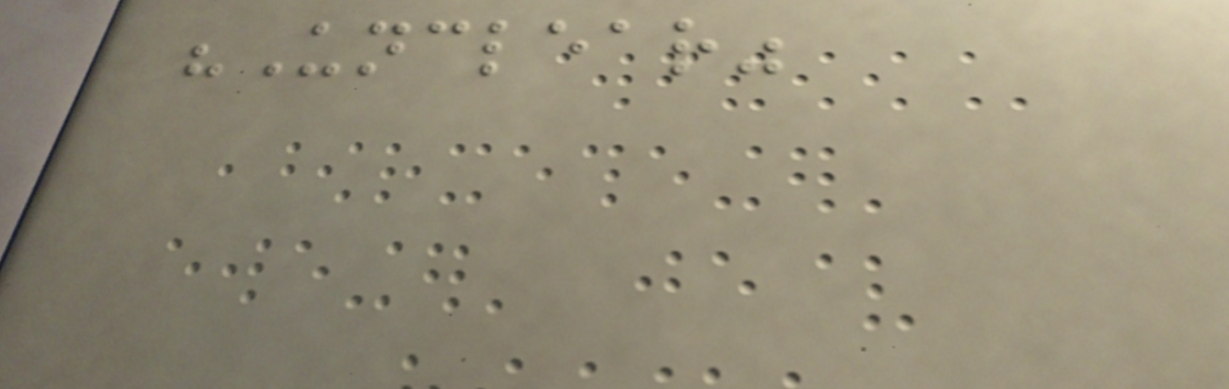"Unclear"
